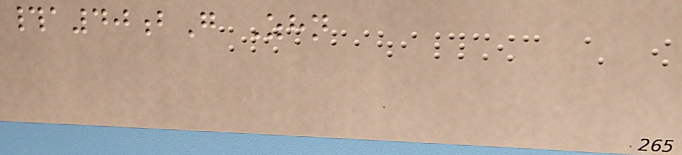#a40bG Zhn
